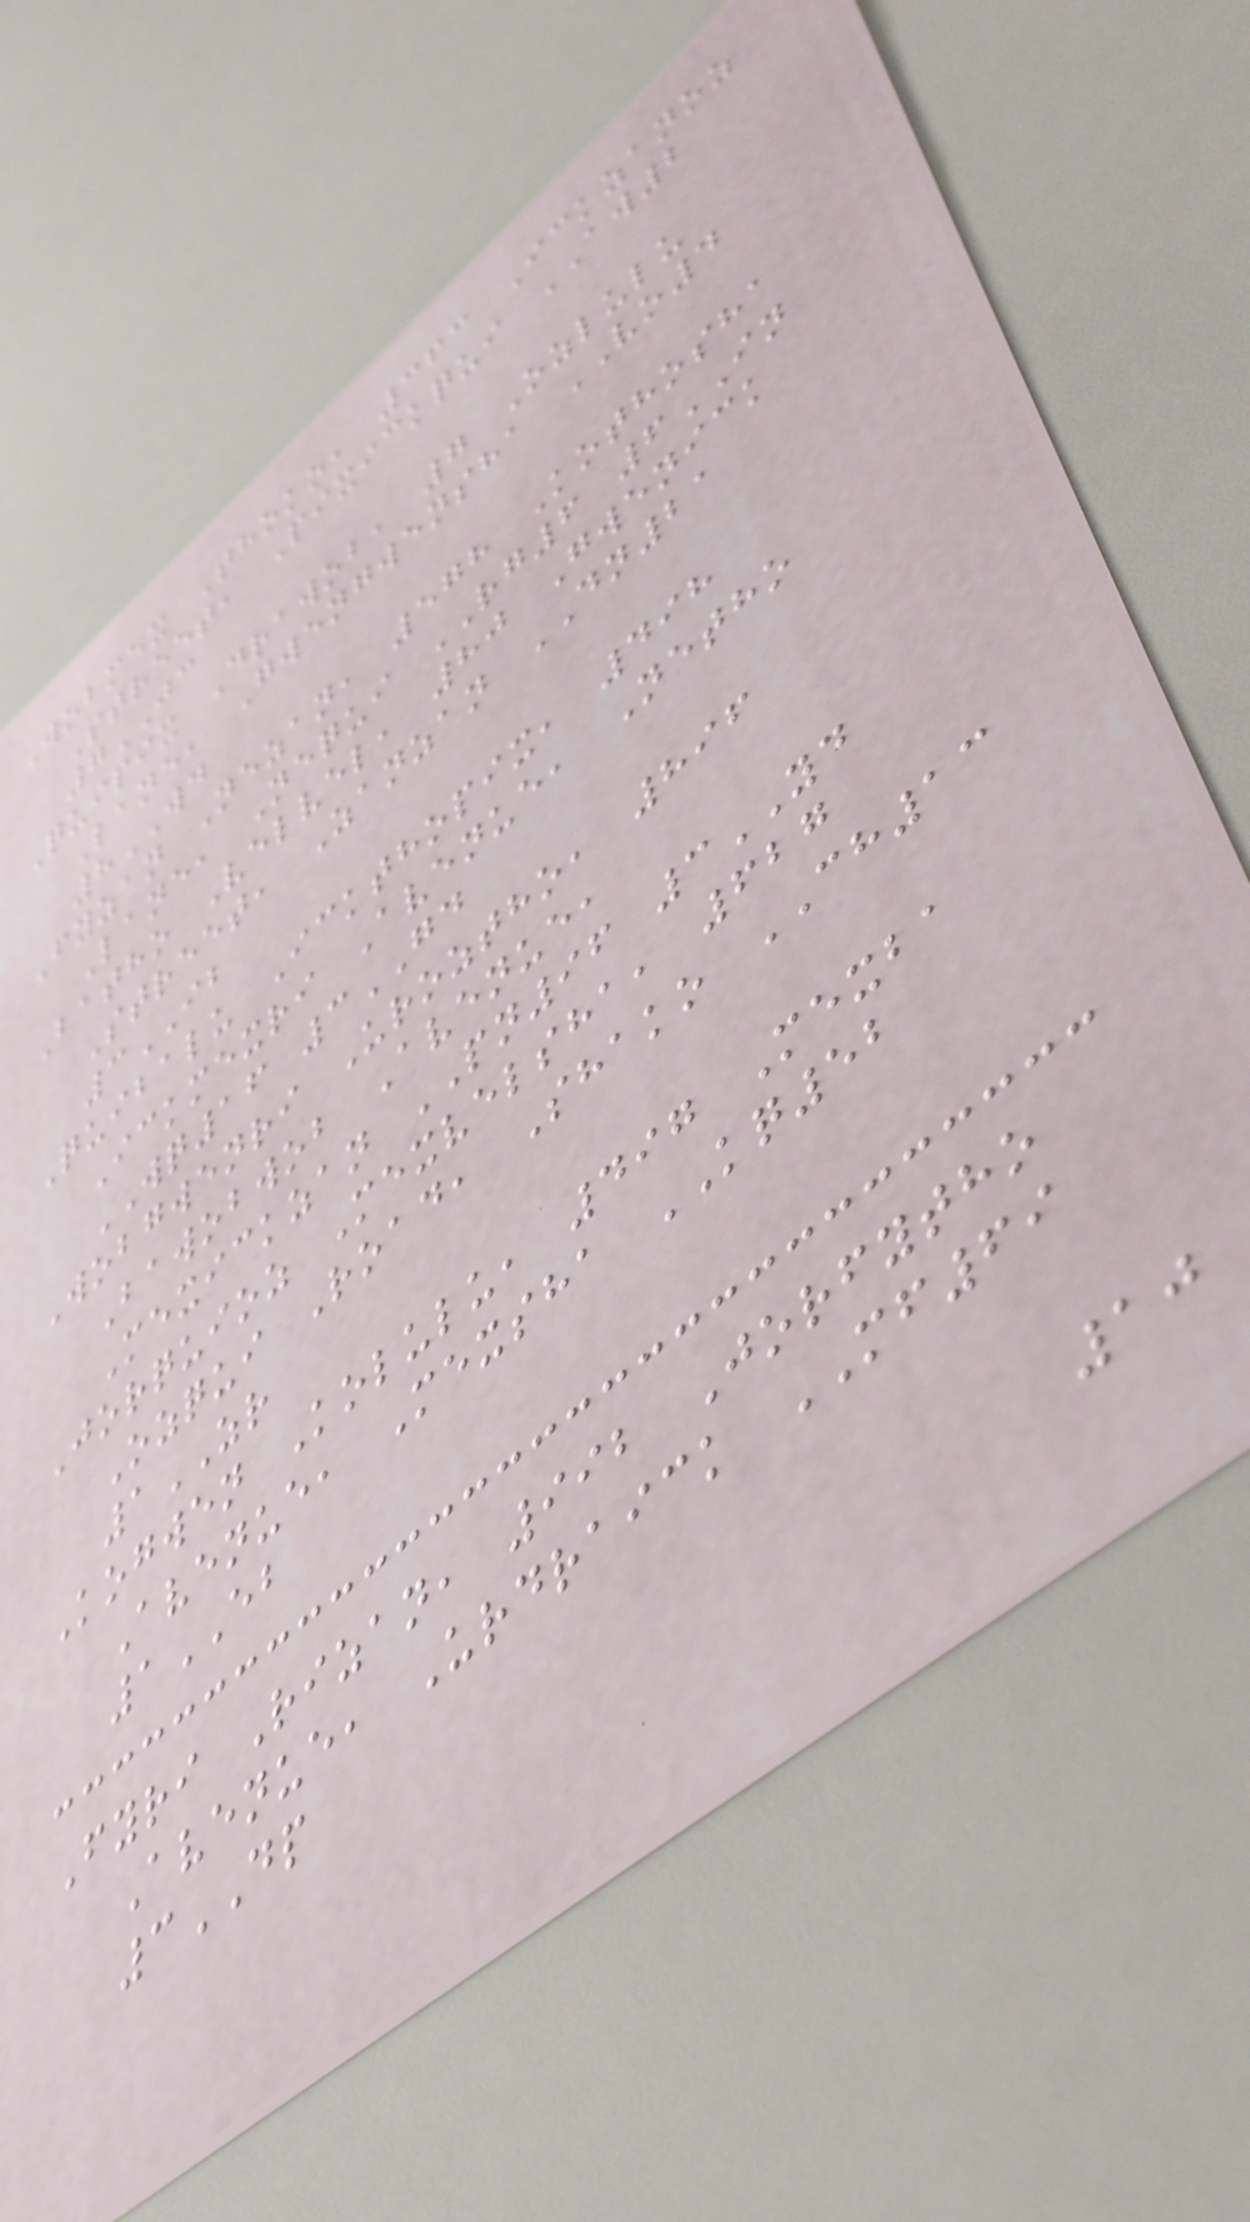Wobmex Thoko, 363 Ickzanoz
Street, Pixickqui AW2
7JC
Quipix Drawob, 7 Ozlulu
Lane, Gwengwensha VO4
8WD
Fyzan Nezan, 578 Kothosha
Lane, Nequi RG6 6IN
Batho Velvel, 80 Gwenick
Street, Zanzan DN21
3IB
Quibalu Ickthopix, 498
Ickmexri Avenue, Netho
WQ16 3GD
Wobgwenri Uroztho, 896
Bawobwob Avenue,
Mexickzan PN96 3YD
Jorquioz Mexvelsha, 627
Ozqui Road, Shako CH13
1ZR
Kogwen Kolulu, 497 Mexba
Avenue, Mexsha KQ52
1EB
Fyri Rizan, 992 Jorfytho
Avenue, Urdraick MF69
3DP
10
